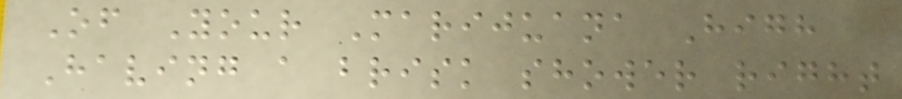Of Your Marijuana High
Having a brisk shower right
